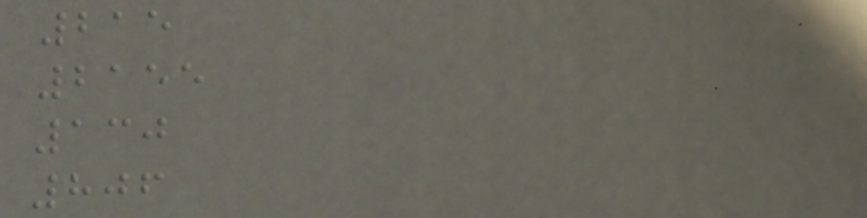215
2155
130
806
